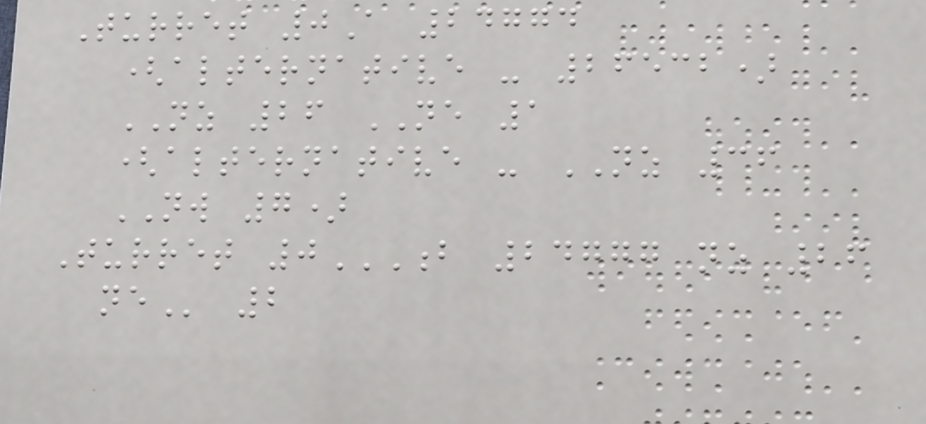Turret 0A 24774
(alternative - 26532)
NZ 26 NE 1
(alternative - NZ 36
NW 7)
Turret 0B 24777 NZ 26
NE 2
